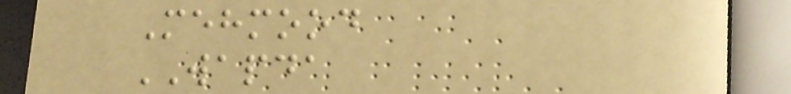Mehmood
WAPDA
